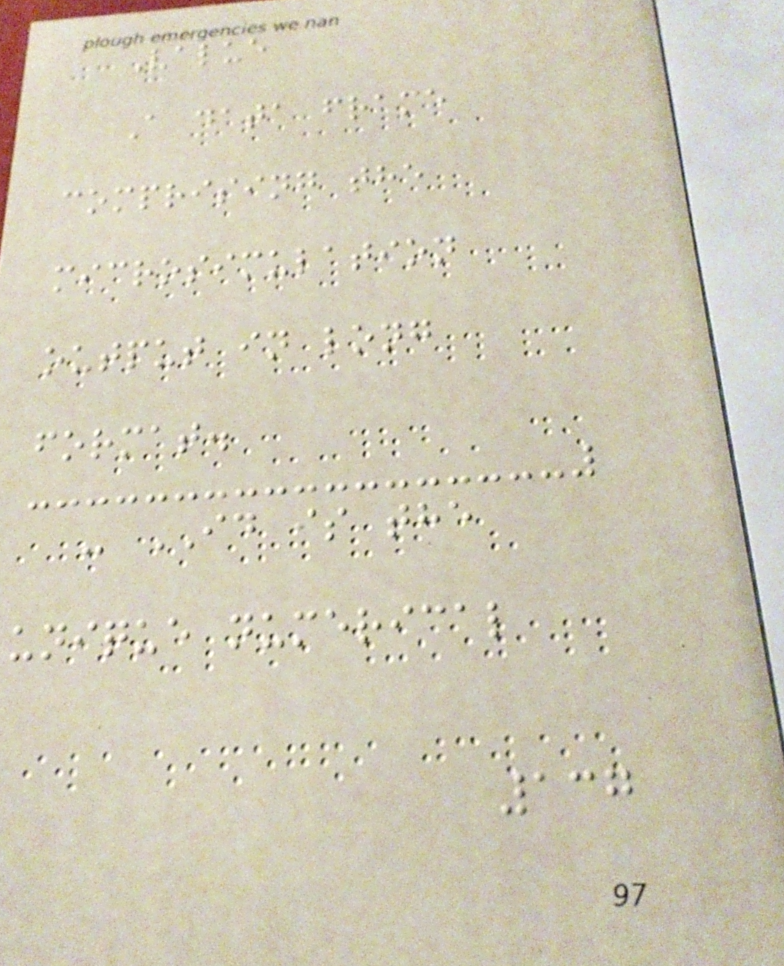Value
A data frame
comprising the
microsimulation
output in long
format.
- ID is the
unique numerical
137
